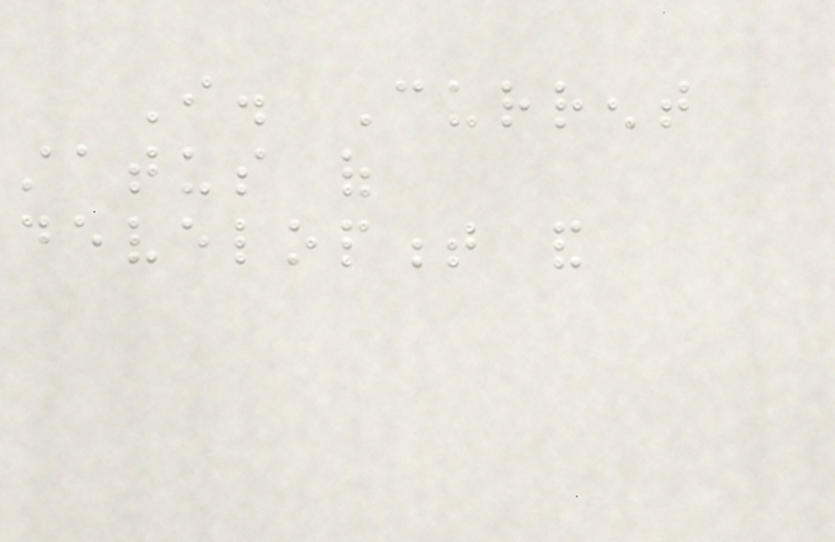I. Current
status of
development and
